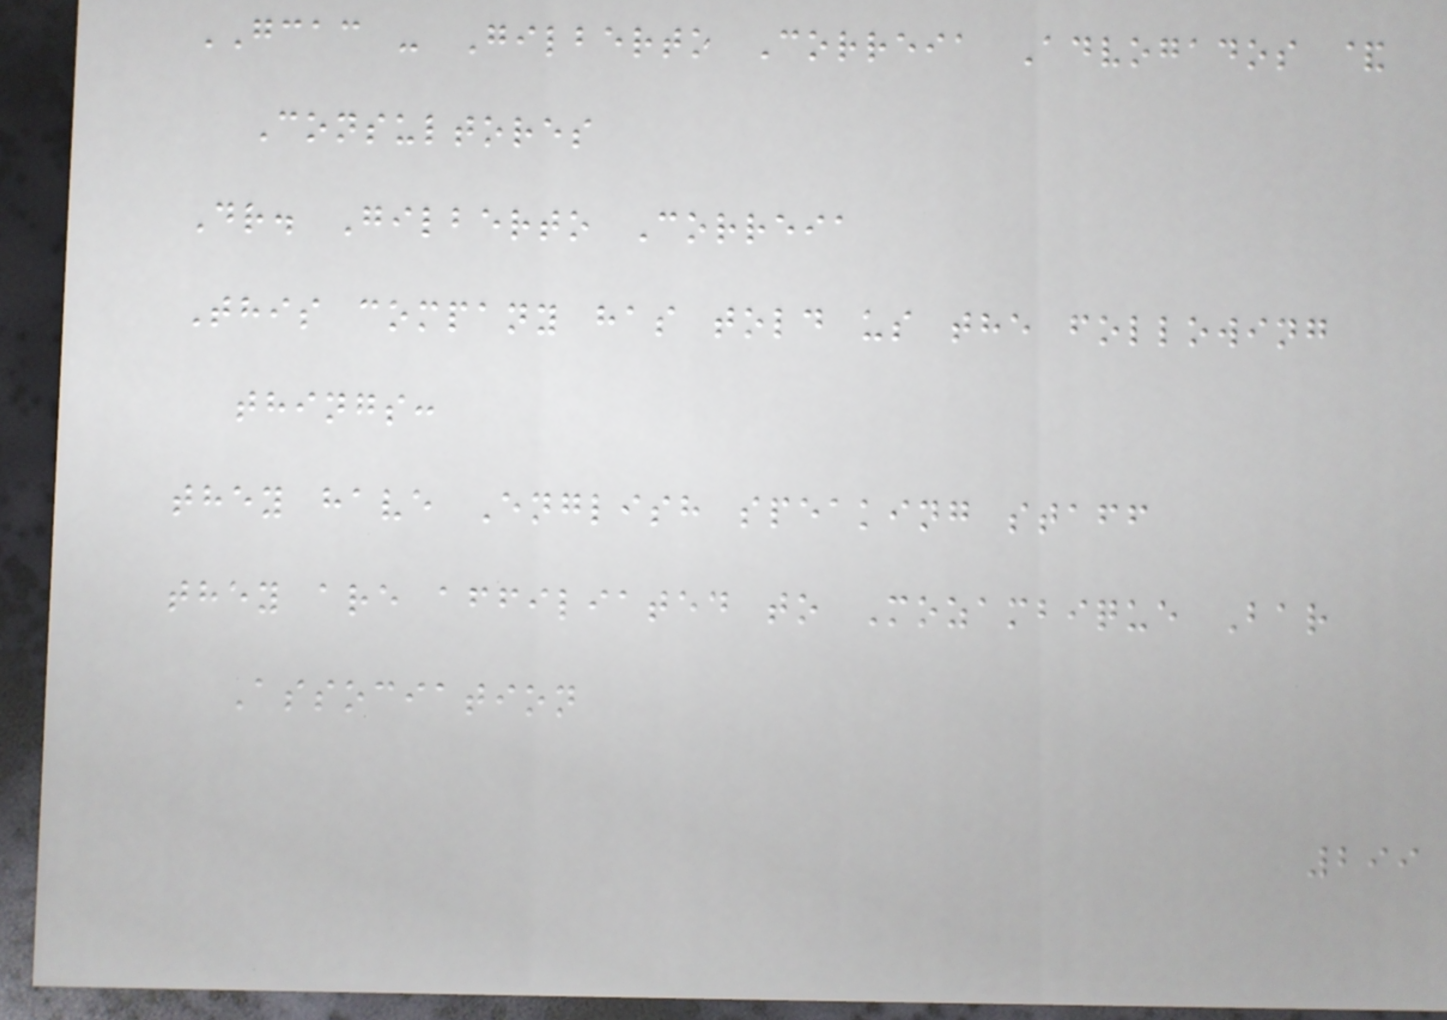GCAC - Gilberto Correia Advogados &
Consultores
Dr. Gilberto Correia
This company has told us the following
things:
they have English speaking staff
they are affiliated to Mozambique Bar
Association
299
